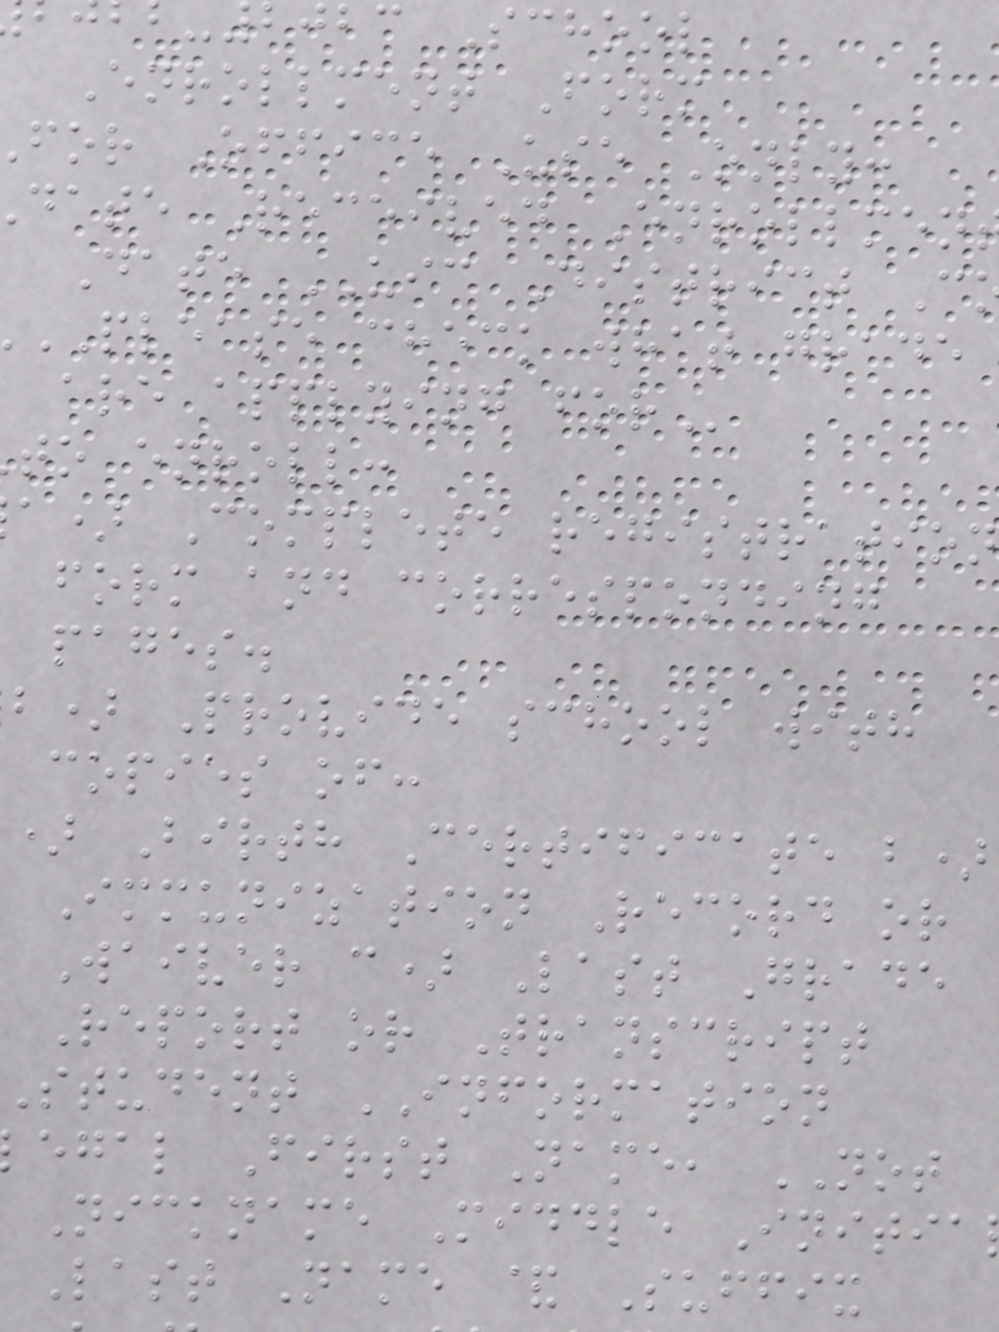jbc School
Enrollment Form
for Office Use Only:
date Received Enrollmen
Date UIC District C
PLEASE check what grade
are applying
to enroll:
a) Complete registration
form and corresponding
pages.
b) Provide school with
copies of:
) Birth Certificate b)
Immunization Record or
Waiver c) Last Grade
Report or Transcript
student INFORMATION
egal First Name, NOT
Nickname Middle Initia
Last Name & Suffix
